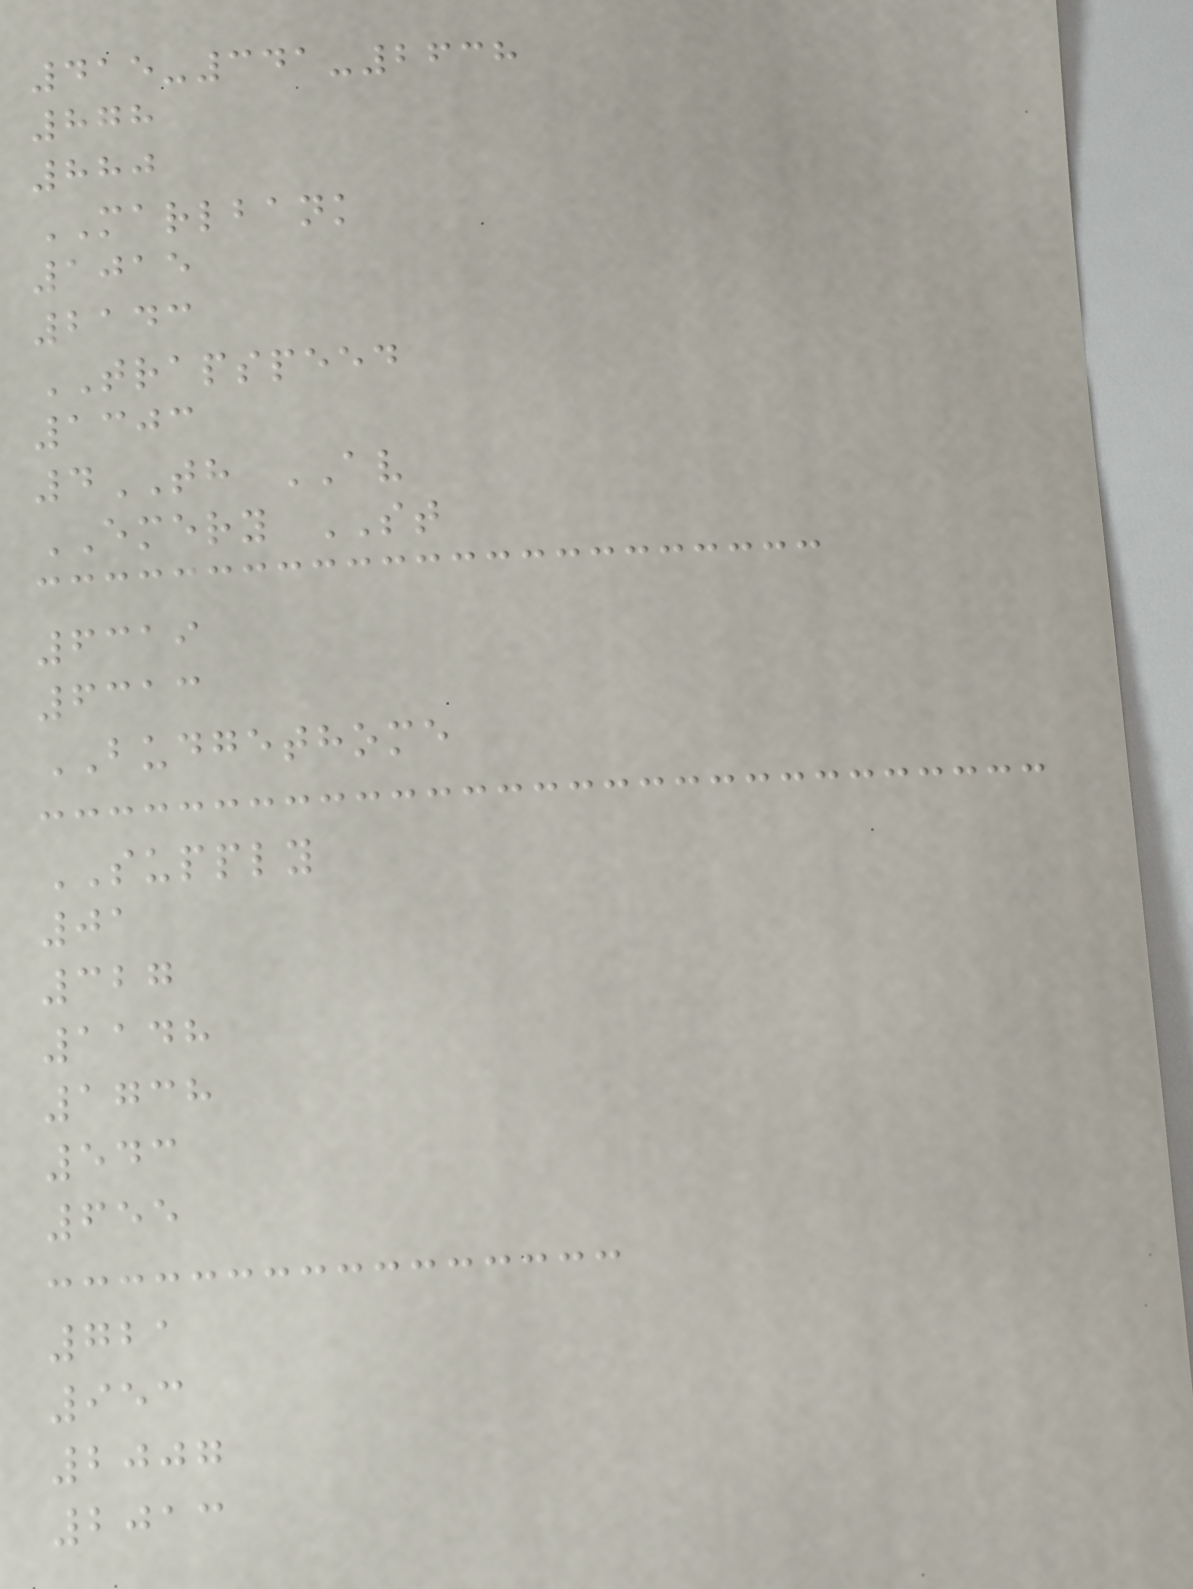415-341-2638
878
880
MARLBANK
1015
2143
TRAPSPEED
1303
4TH AV
EMERY ST
6319
6313
BUDGETHOME
SUPPLY
01
327
1148
1738
543
655
721
953
2007
2013
